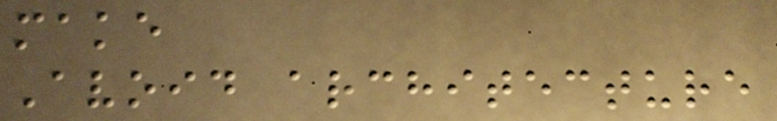make
Avoid architecture
